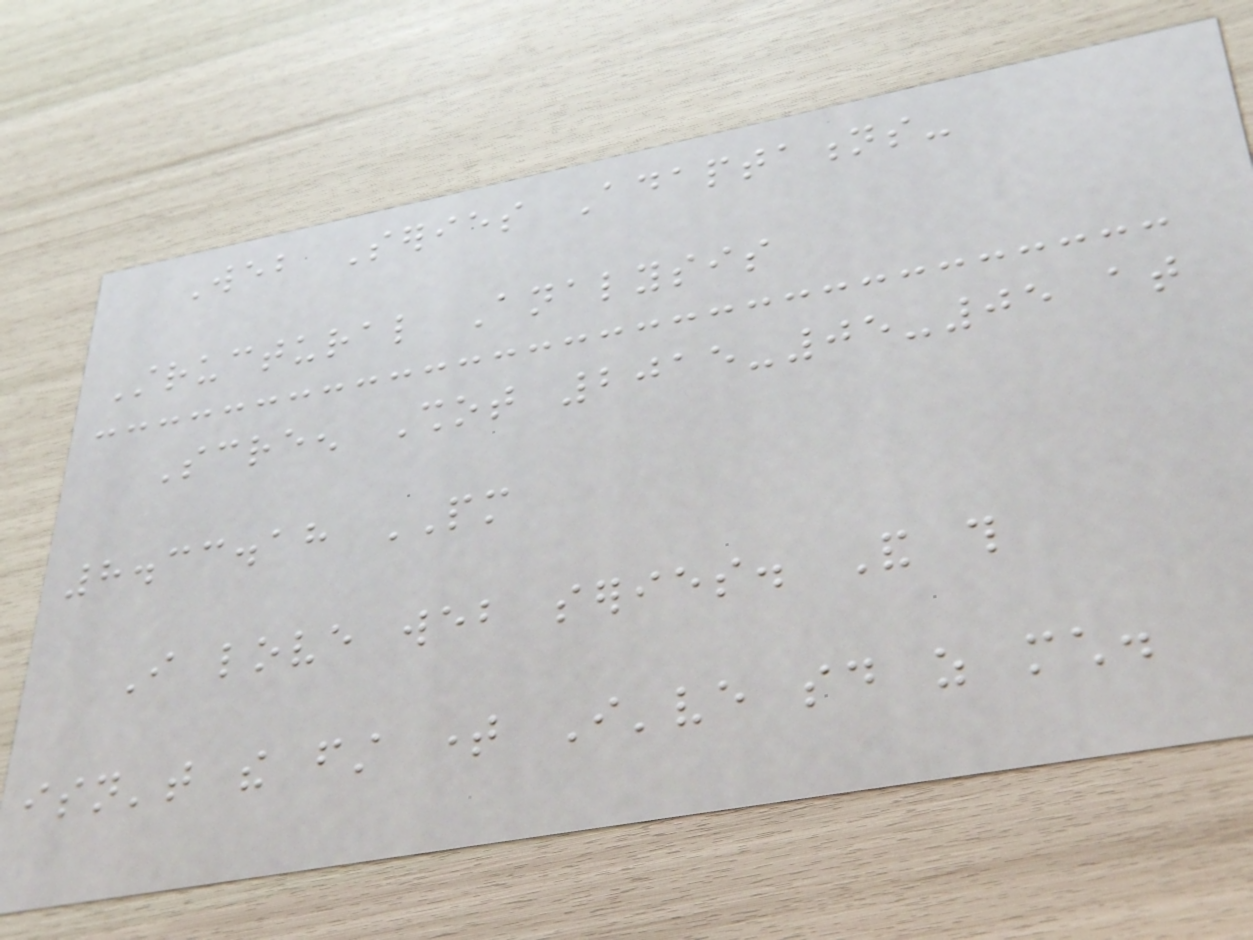Web Series Adaptations-
Structural Analysis
Screen Shot 2015-05-05 at
8.33.18 PM
I love web series. And this
isn't the first time I've said as much.
